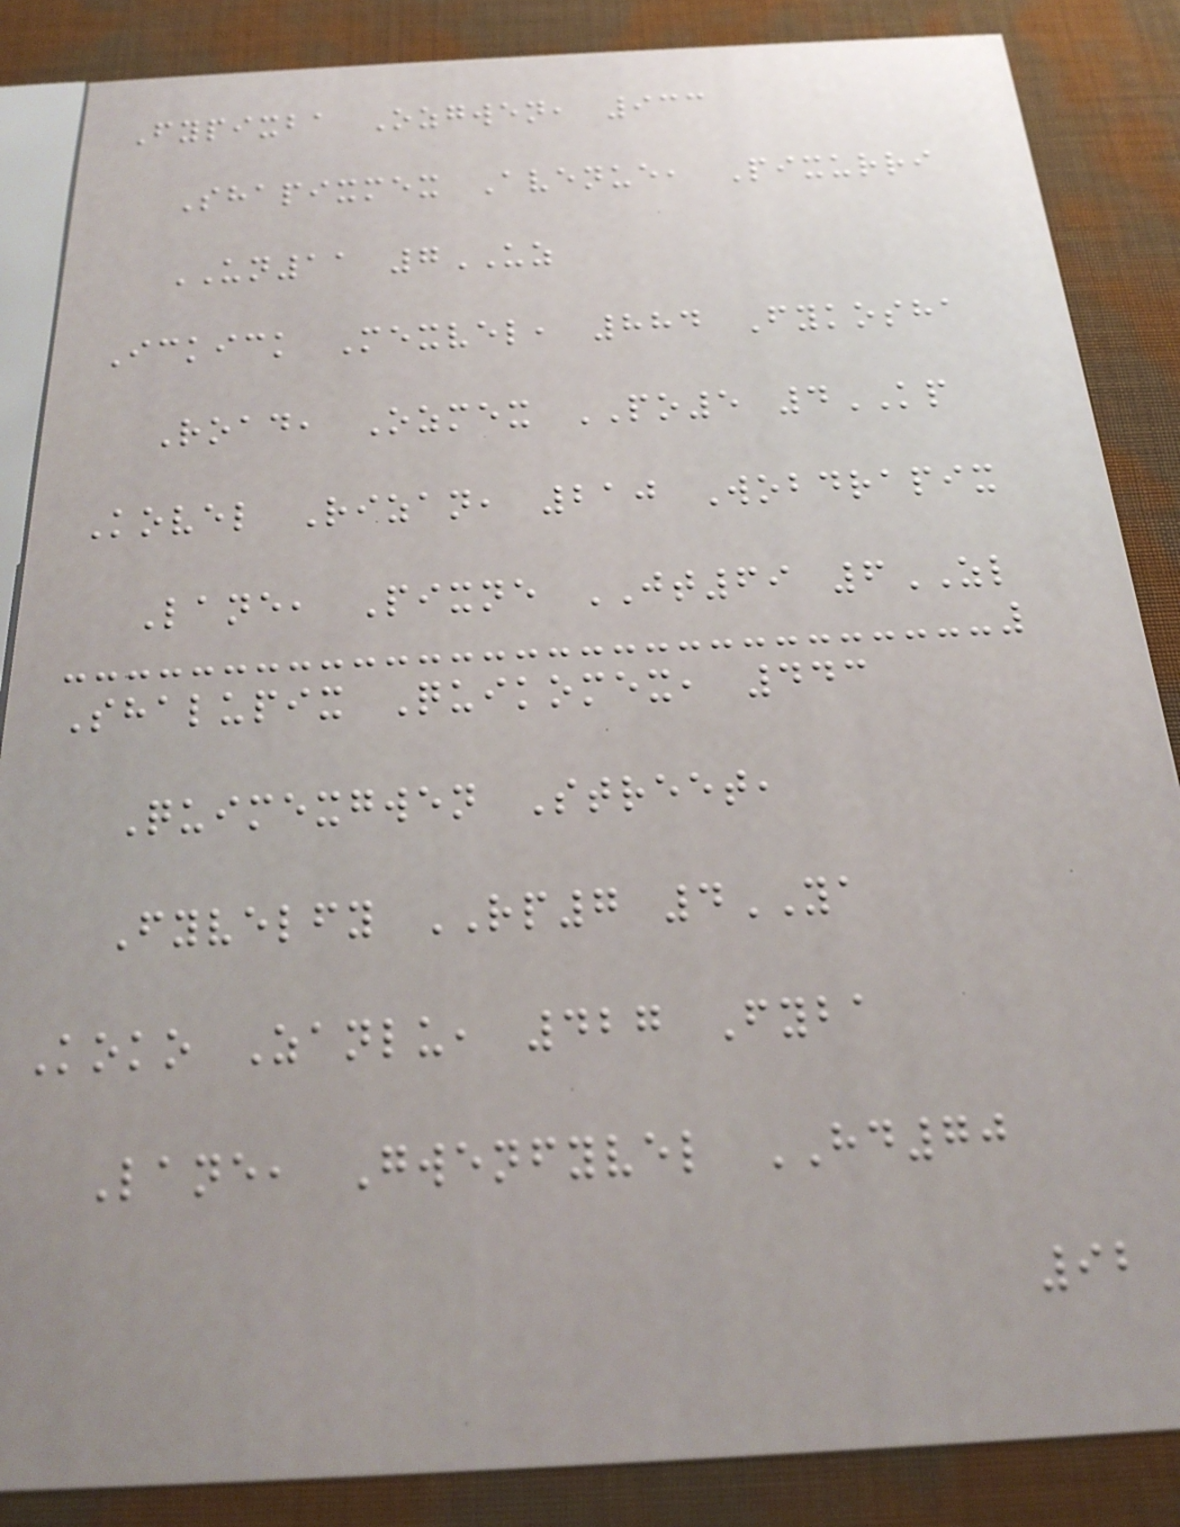Fypixba Ozgwen, 933
Shapixmex Avenue, Pixurri
UN11 7UZ
Ickick Mexvel, 884 Fykosha
Road, Ozmex PO5 4KP
Kovel Rizan, 210 Wobdrapix
Lane, Pixne JT69 6ZL
Shalupix Quikomex, 443
Quimexgwen Street,
Fyvelfy RP7 4YA
Koko Zanlu, 427 Fyba
Lane, Gwenfyvel HD70
92
